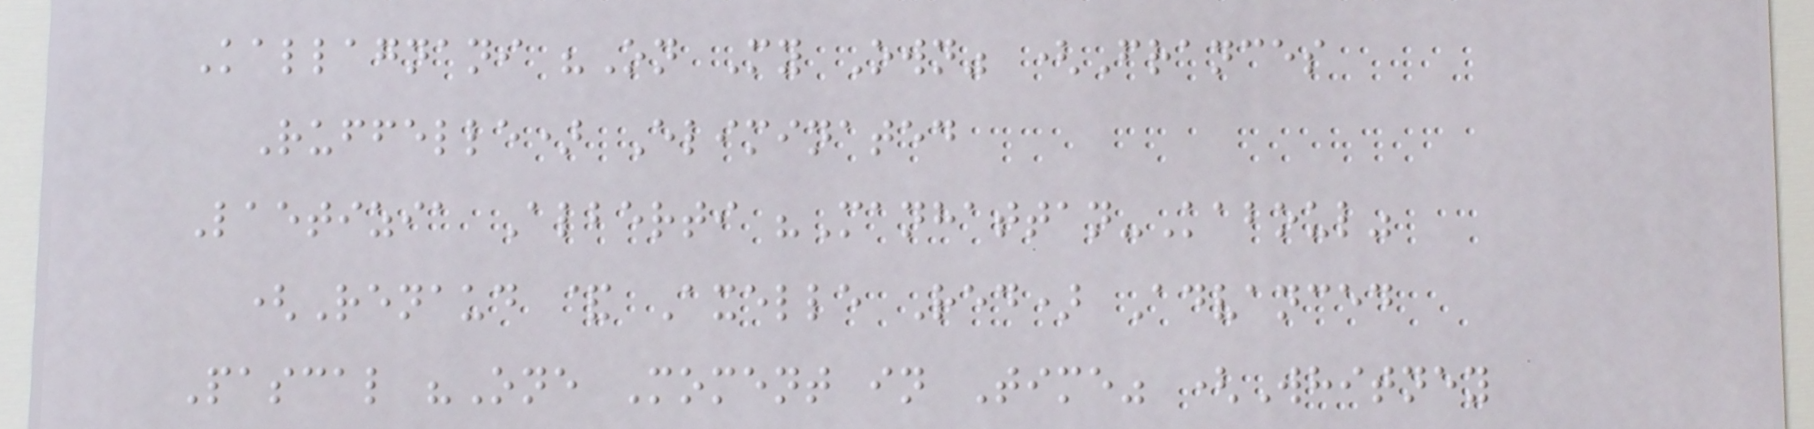Kallagnani "On My Own" (Frances
Ruffelle) Eliminated
Laetizia Alberti "Manhattan-Kaboul"
(Renaud & Axelle Red) Advanced
Pascal "One Moment in Time" (Whitney
